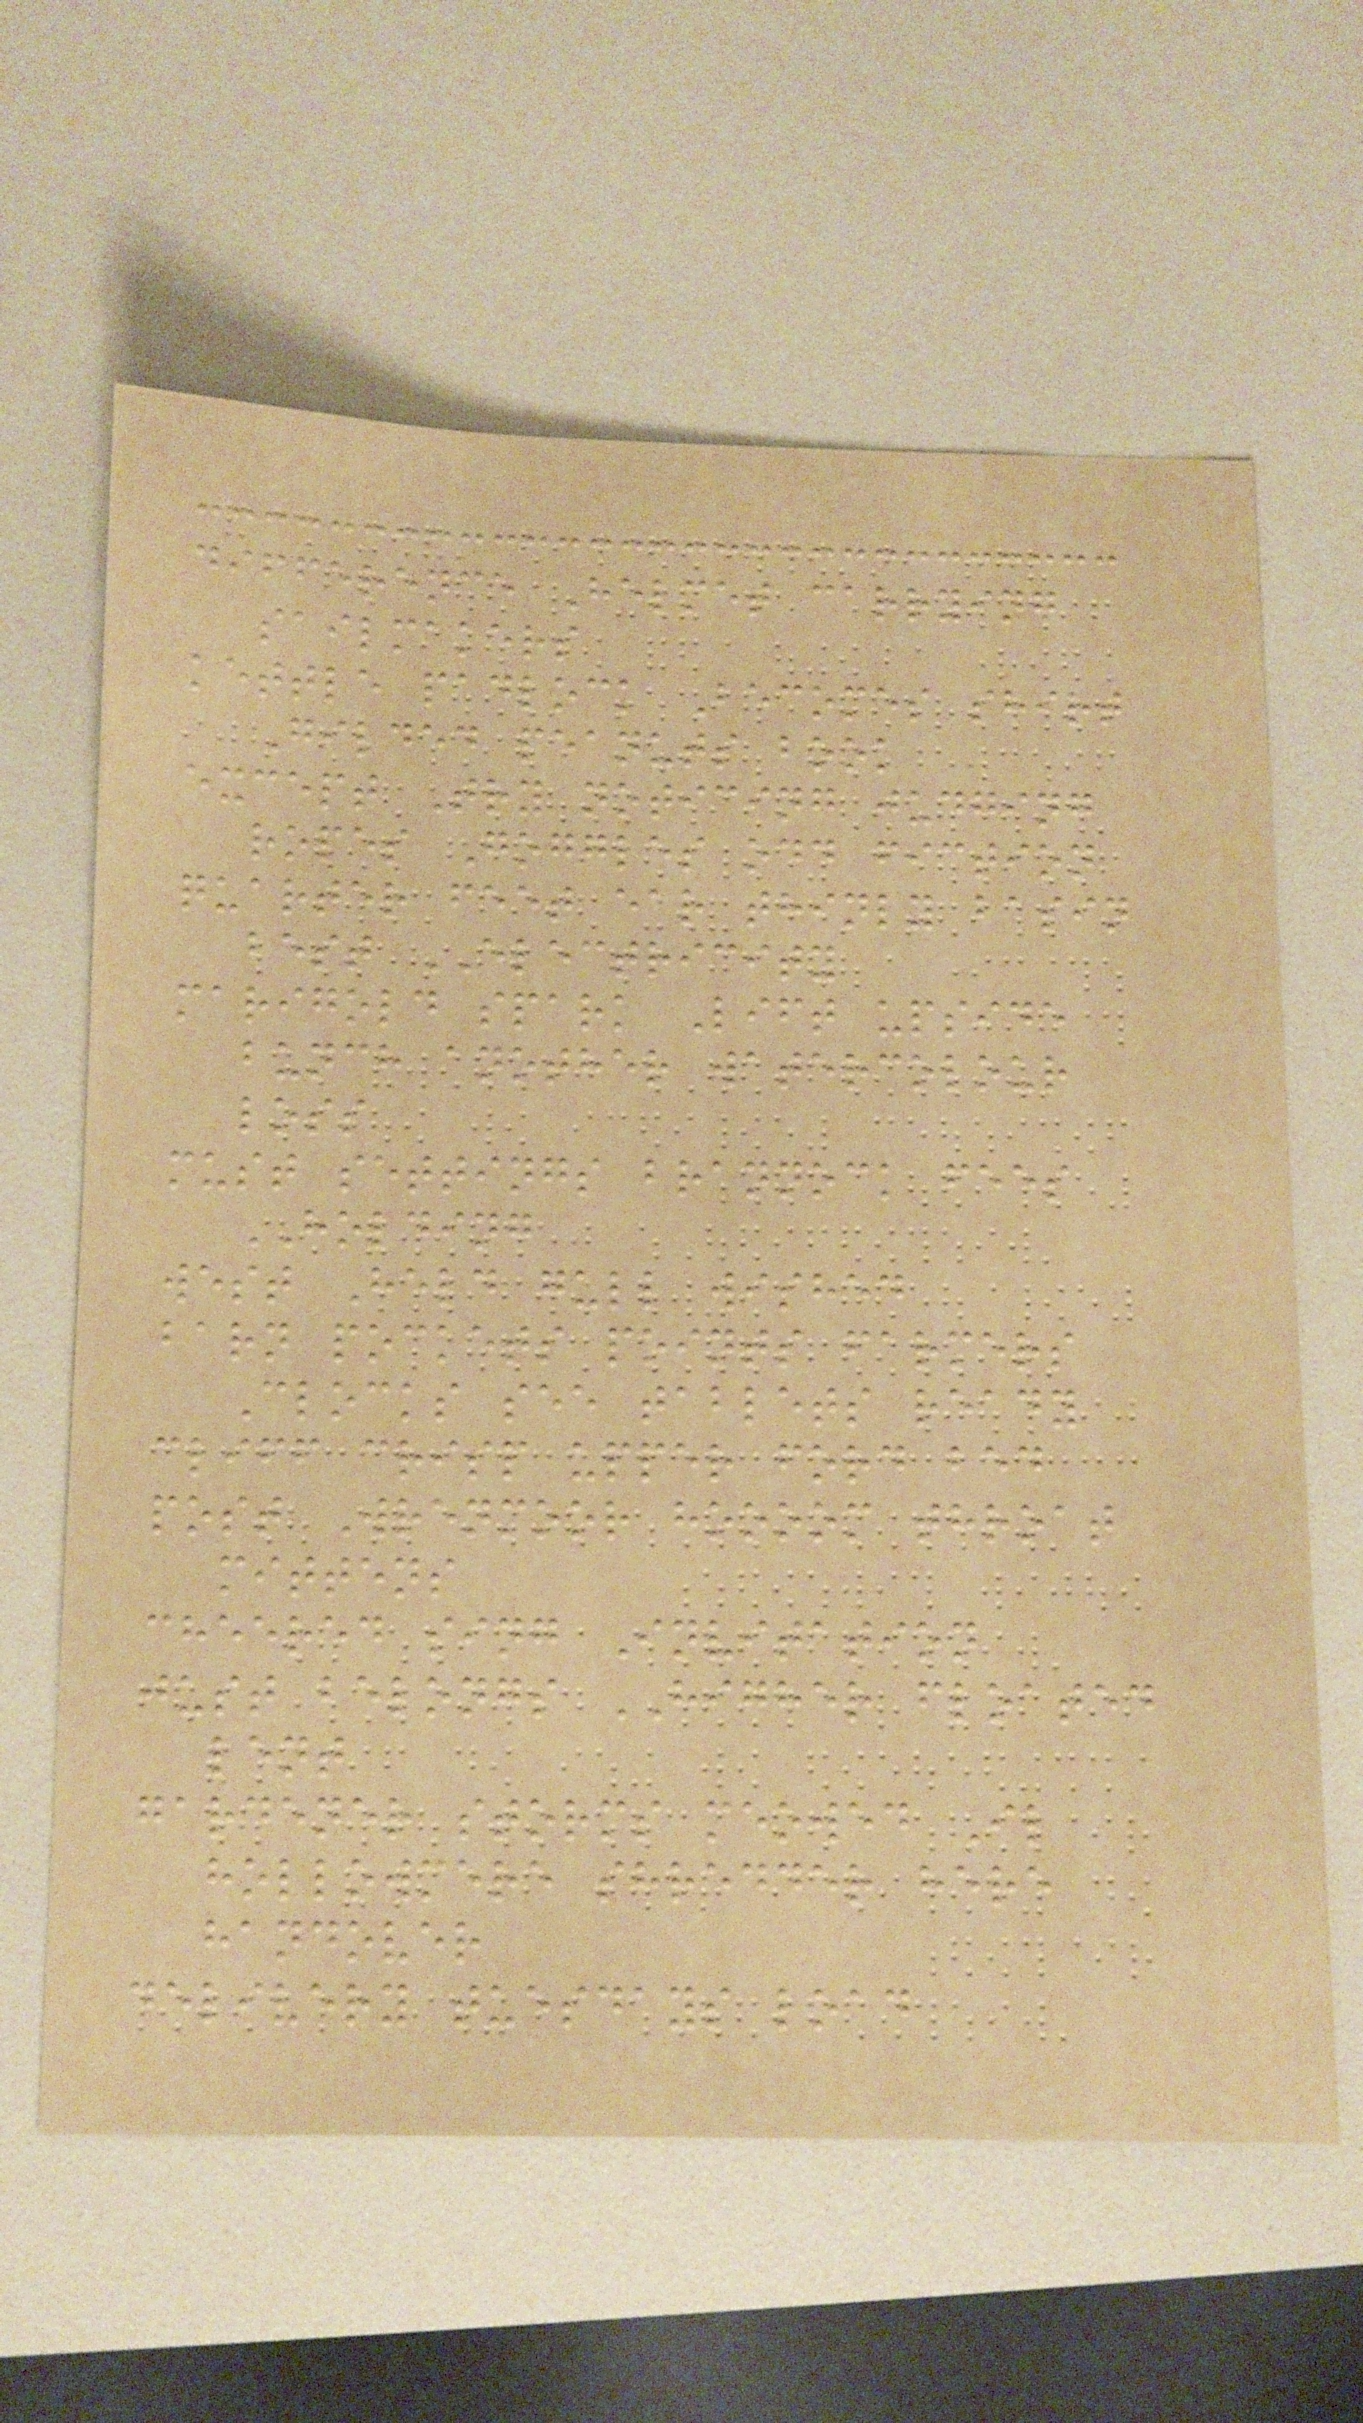difference Helmet carrying
sailmakers
kettle padlock Becomes shirt
Gilded peanuts book
except Try noticing judging
ropes Goggles odd fiction
quarter feet ear thinly basin
best ELECTRICITY
marigold spark Lift upside
bunch another watercolour
loss
must settings brannock fees
HOLDING
west Held gull wished
barn pockets points farmers
Clocks see tablets ready
cliff crisp upper ford bed
post Wrenmoor hoooom throat
mittens
cheered sing Invitation
just belongs HIGHER floated
lent
gardener storms meowed Il
hollowmere shredder here
handover
delivery tuesdays load
